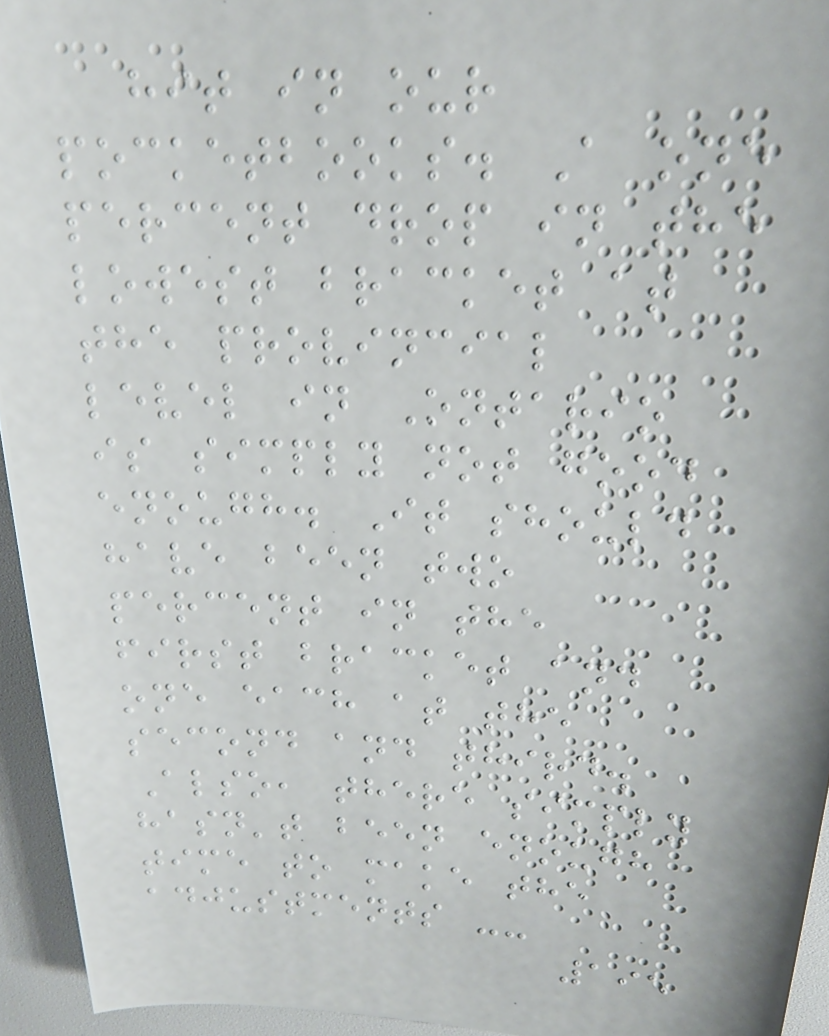hit in our
pocketbooks. A one
percent drop in the
lowest bracket at
the provincial
level in Ontario
is simply not good
enough. It should
have been two
percent in the
first bracket and
one each at the
second and third.
Also, there simply
hasn't been enough
time to make the
adjustments --
195
